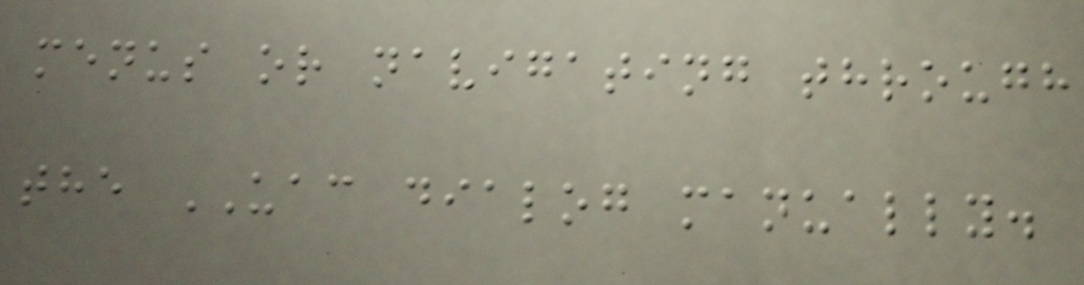menus or navigating through
the UAC dialog manually.
